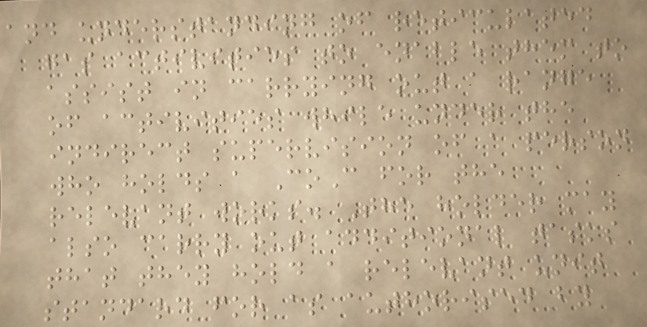and understanding of reticulated
gas activities to enable them to
assist in carrying out a range
of activities while under the
indirect supervision of a person
who holds a CoC for the
relevant works. The holder may
also carry out additional tasks
that they hold a relevant unit
standard for as authorised by
